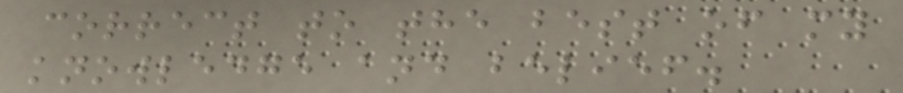correct to the best of my
knowledge and belief.
